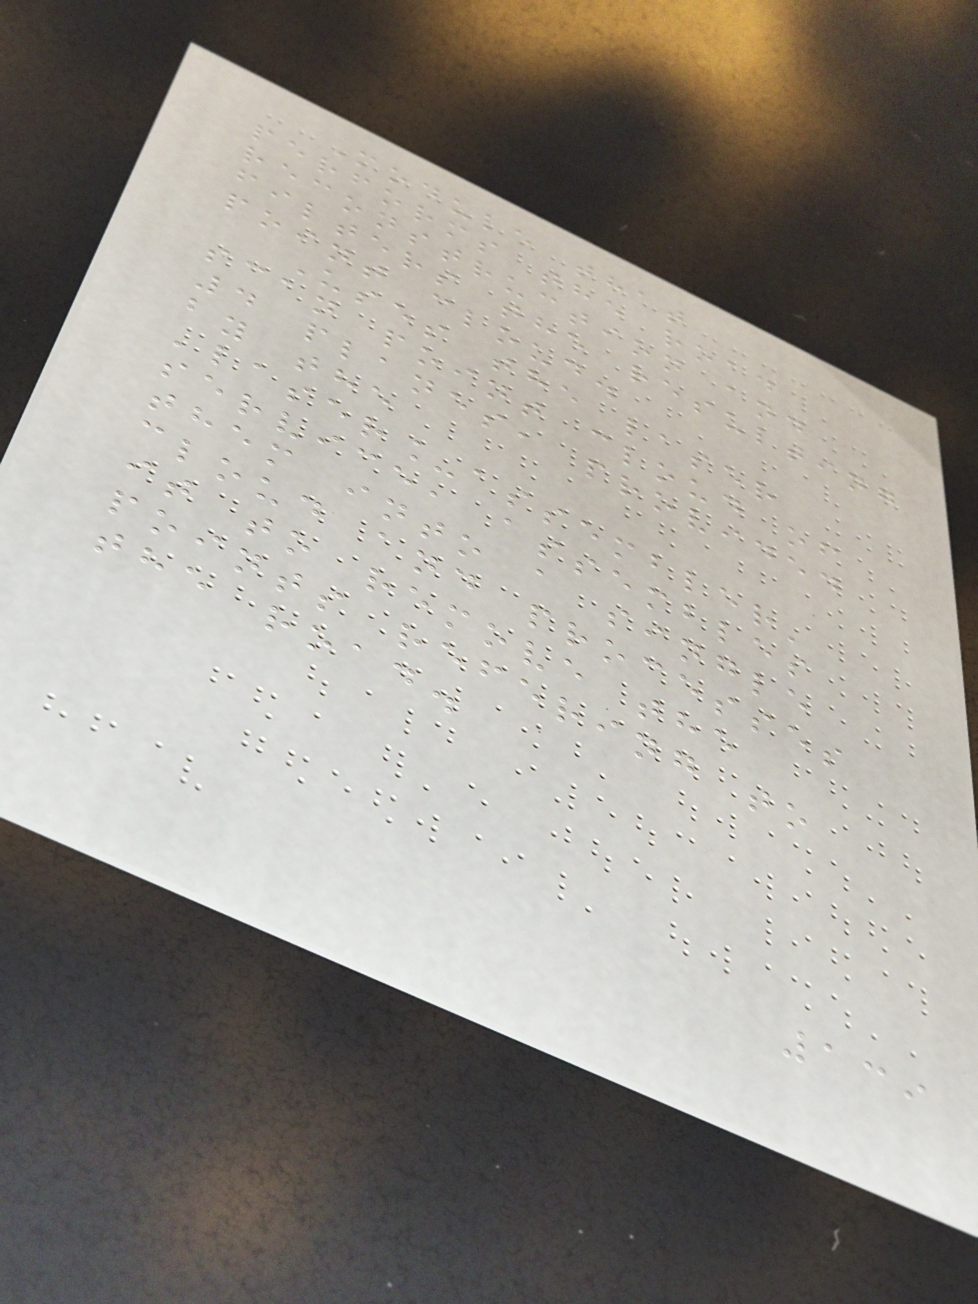Module that
performs the road
reconstruction and
filters the resulting
point cloud.
Uses the laser
scan point cloud of
4 planes, provided
by the
'laser_assembler'
service, assembles
them into a single
cloud and processes
it to remove the
points refering to
the road.
139
